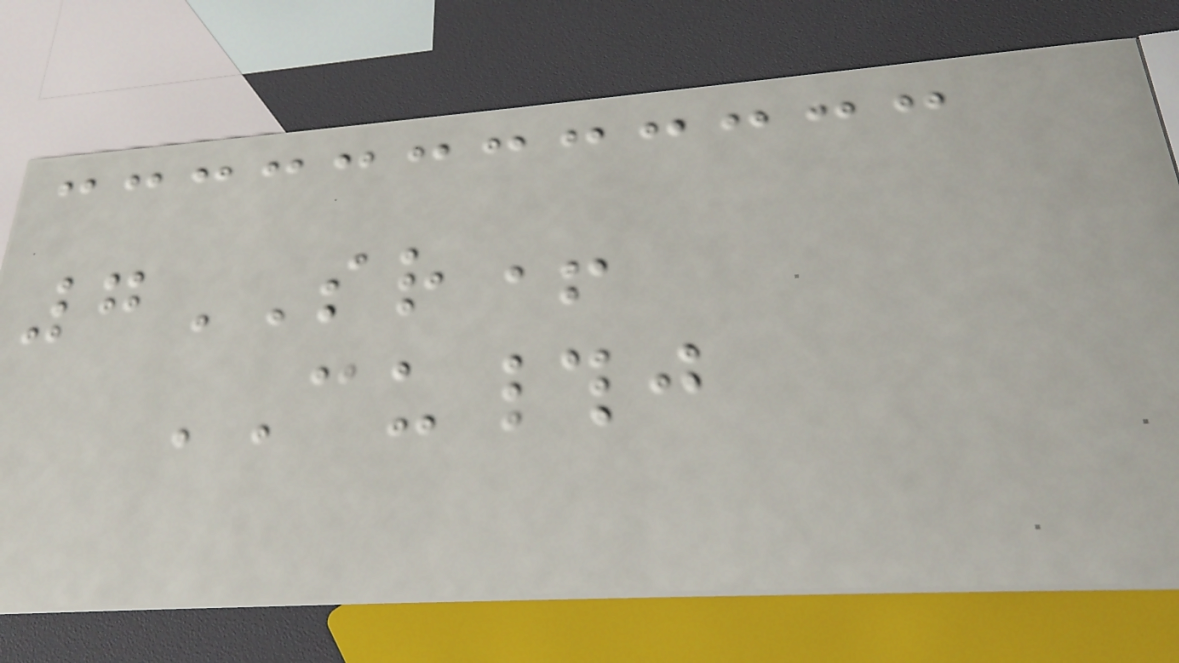7SR+
CU#j
